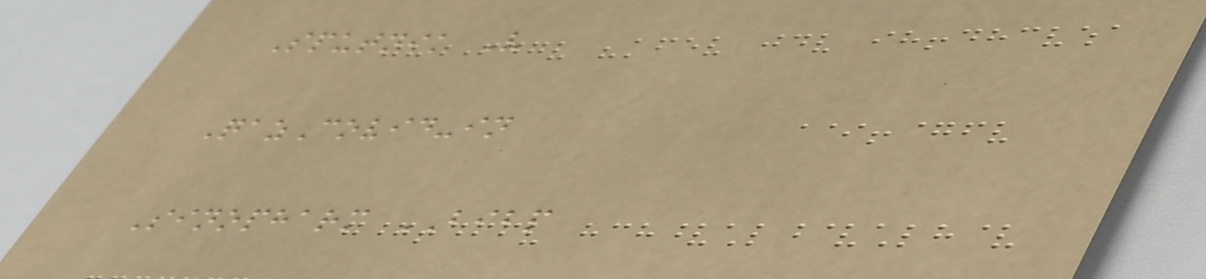Sputnik V
QazCovid-in
Sinopharm BIBP
